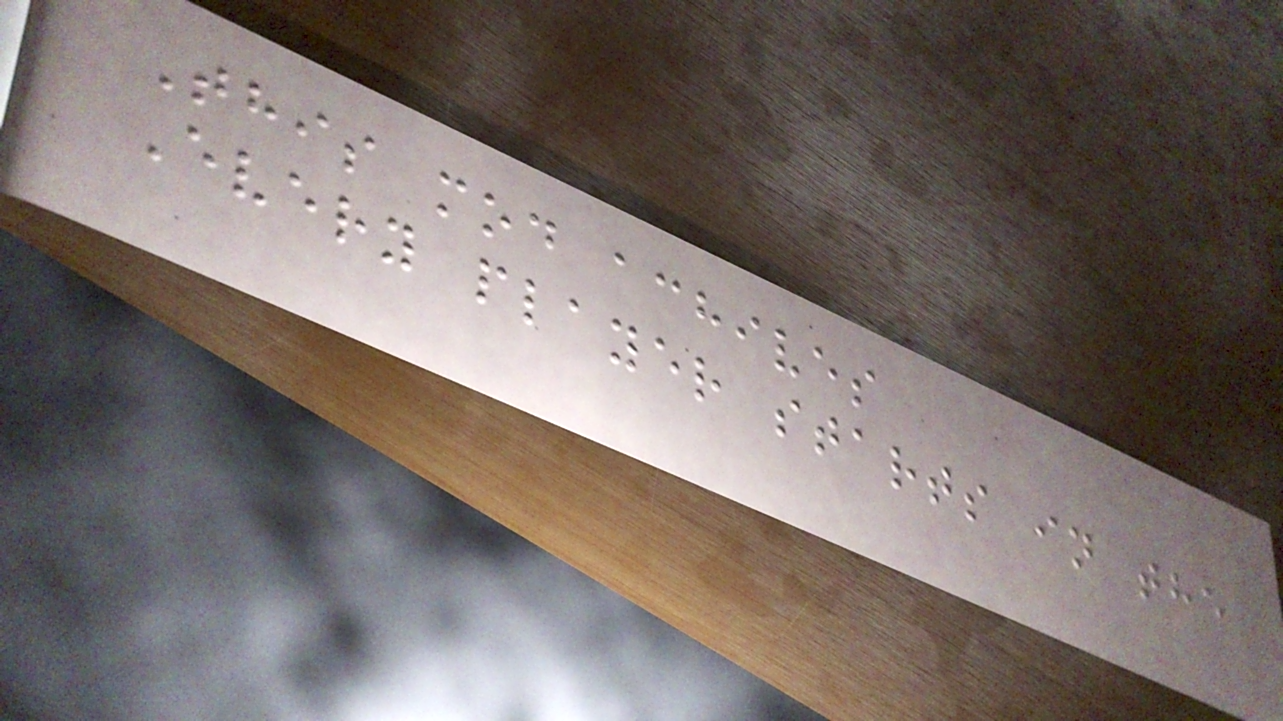This mod achives
Every player starts in the
